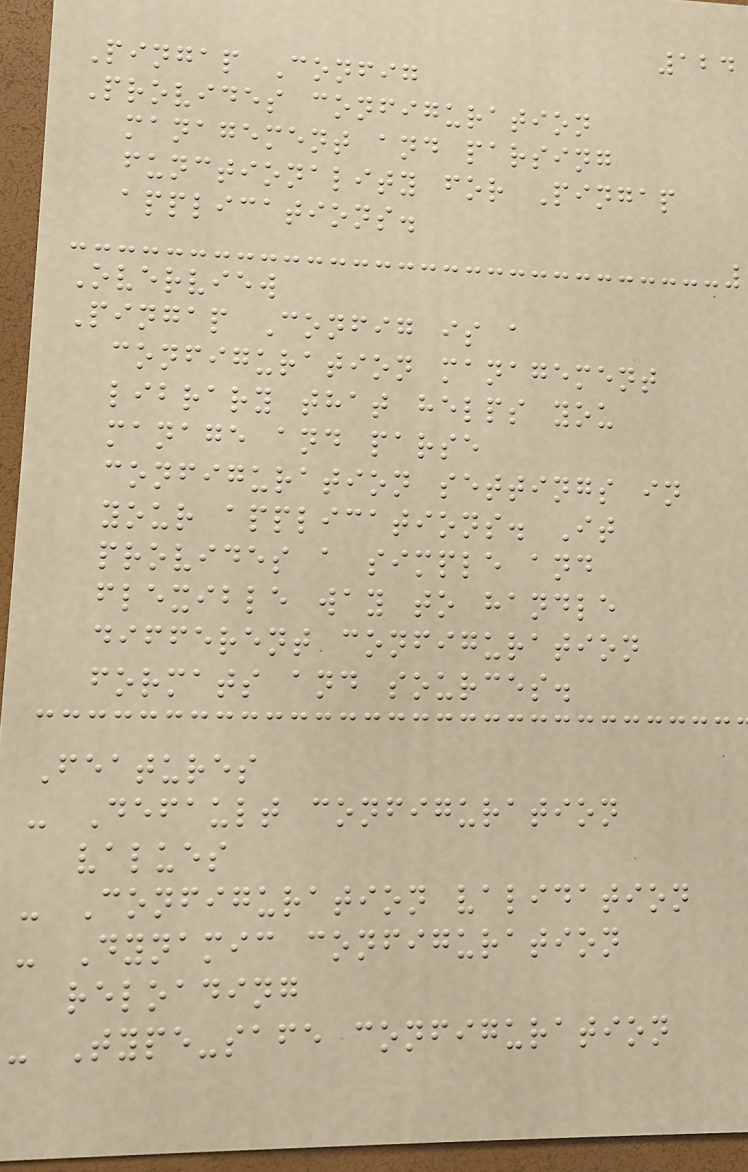124
Pingap Config
Provides configuration
management and parsing
functionality for Pingap
applications.
Overview
Pingap Config is a
configuration management
library that helps you
manage and parse
configuration settings in
your applications. It
provides a simple and
flexible way to handle
different configuration
formats and sources.
Features
- Default configuration
values
- Configuration validation
- Dynamic configuration
reloading
- Type-safe configuration
